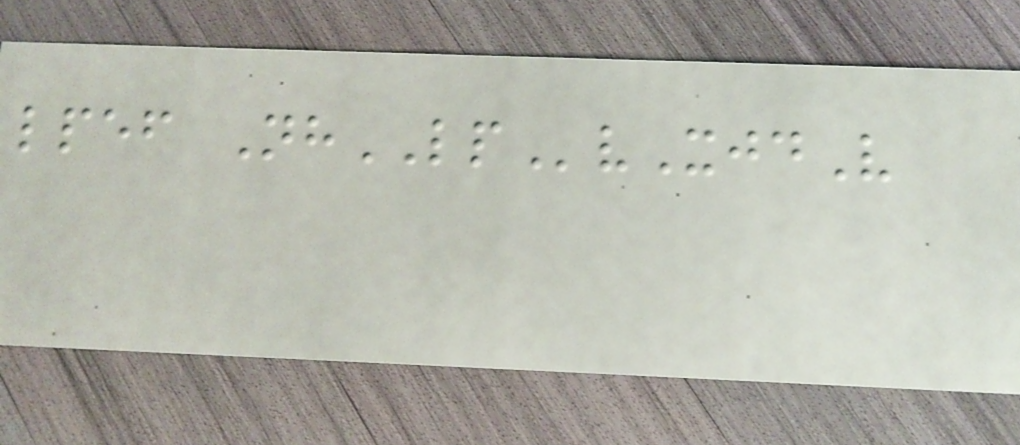lpef NhLPvXjdV
